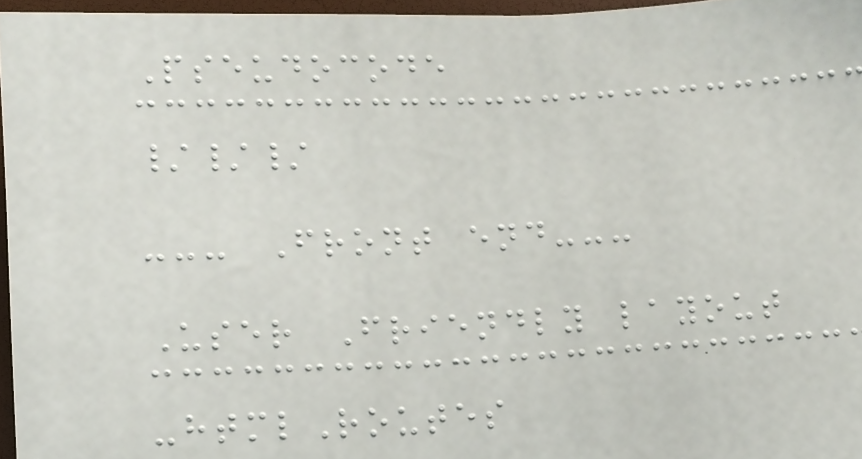Pseudocode
///
--- Front end---
User Friendly layout
-htmlRoutes
